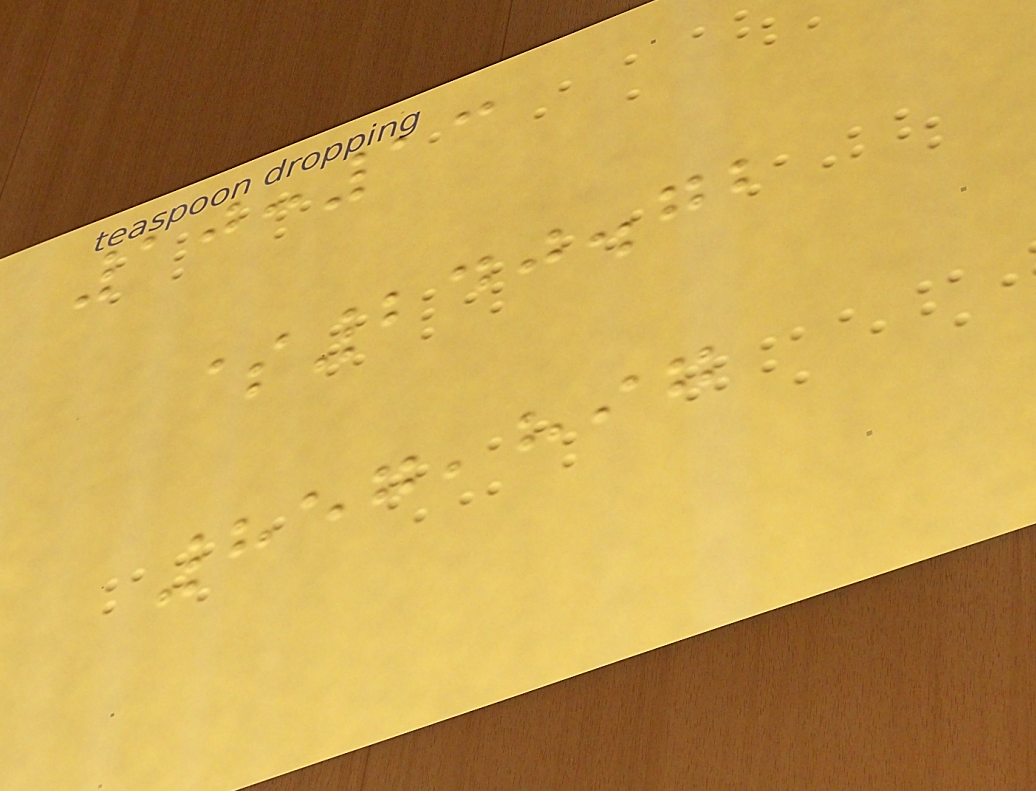10:13
$240.72
857,897
